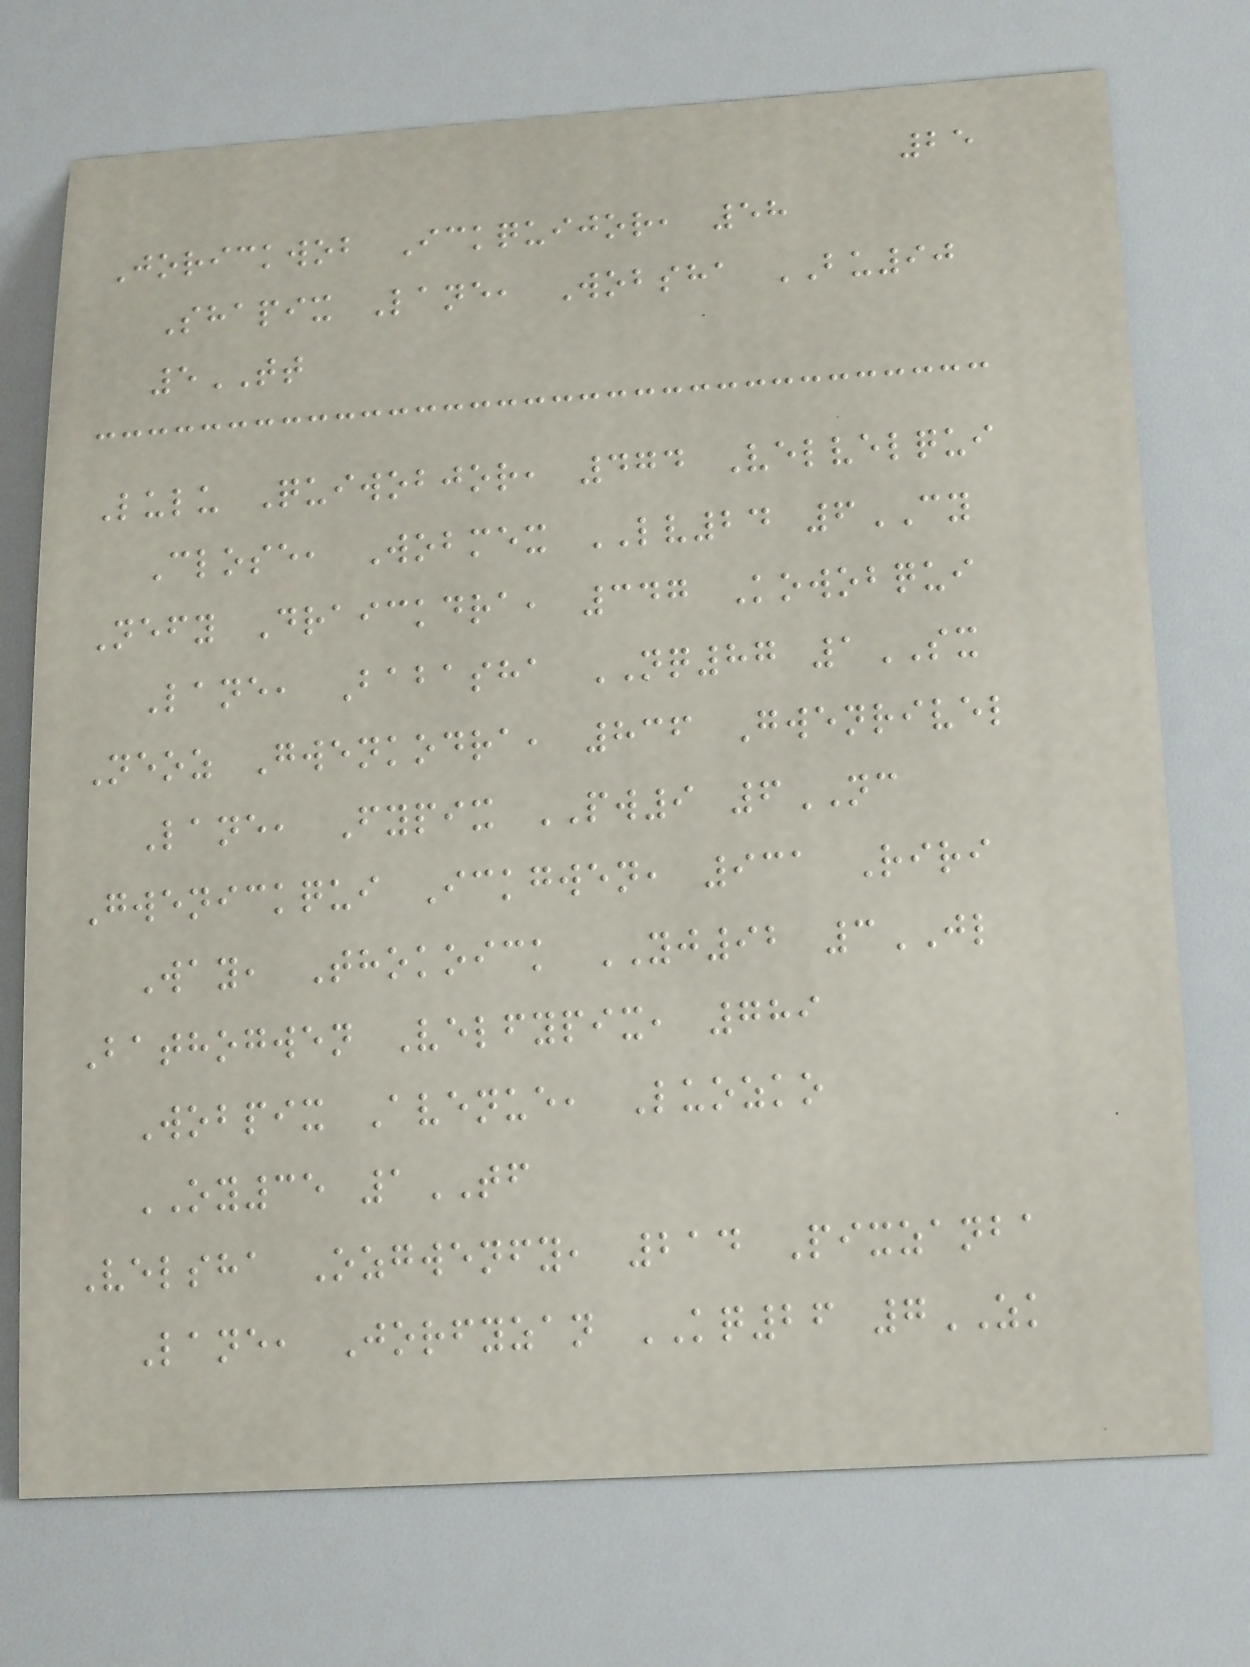25
Jorickwob Ickquijor, 58
Shapix Lane, Wobsha BU90
5TT
Lulu Quiwobjor, 474 Velvelqui
Close, Wobmex LV24 6CY
Nefy Draickdra, 347 Kowobqui
Lane, Babasha NQ87 1SX
Neoz Gwenkodra, 836 Gwenrivel
Lane, Fypix PW9 6NC
Gwenickqui Ickgwen, 931 Riri
Way, Thokoick YJ92 3JL
Bathogwen Velfypix, 789
Wobpix Avenue, Luozko
OY35 1TF
Velsha Ozgwenfy, 214 Pixzanba
Lane, Jorfyzan KQ26 7ZK
